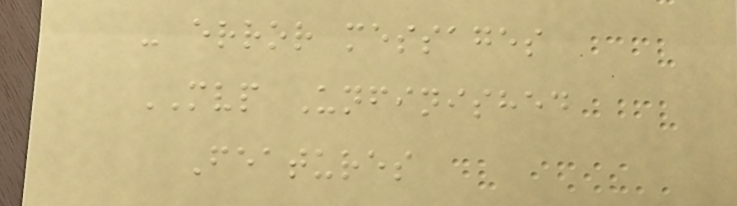- error messages
MVP Unfinished
Features
